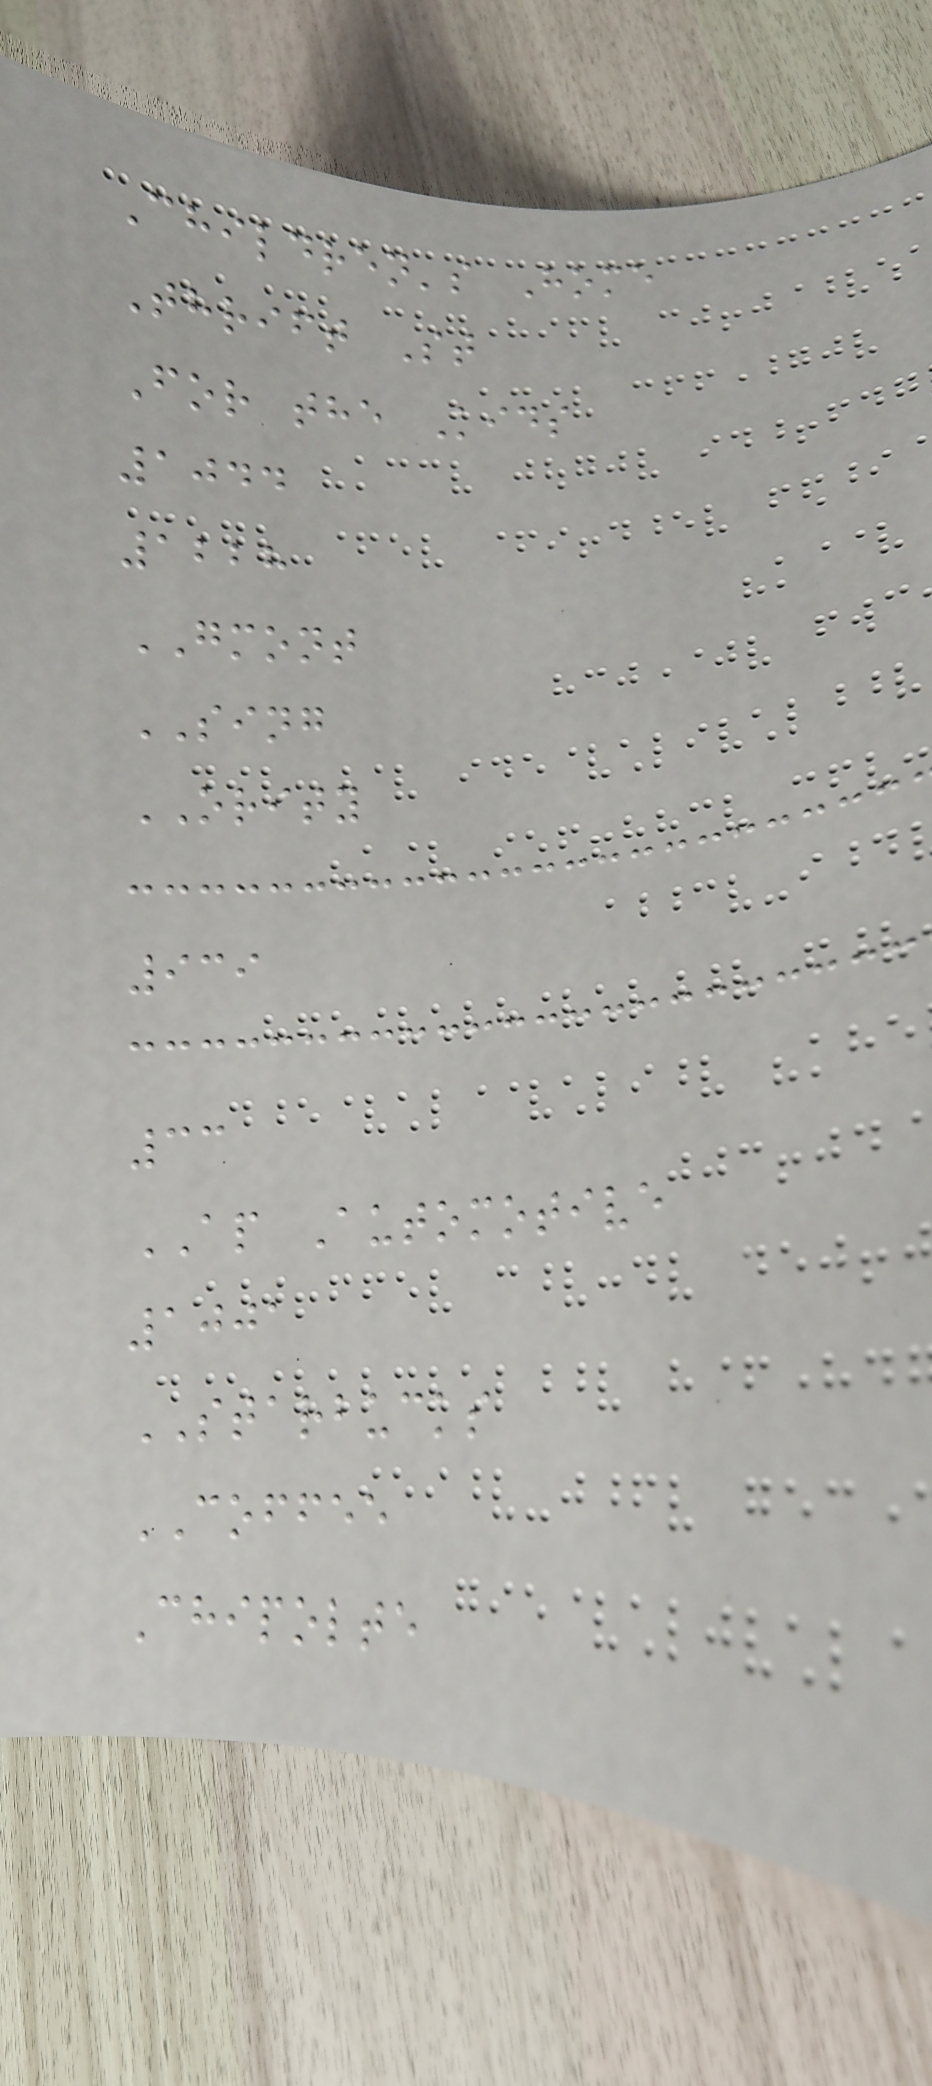Children's Home
Thrift St
For the Kids
1044
1228
GMONT
SING
ORITY
939
33
AP Automotive
1001
STARBUCKS
COFFEE
Chipolte
